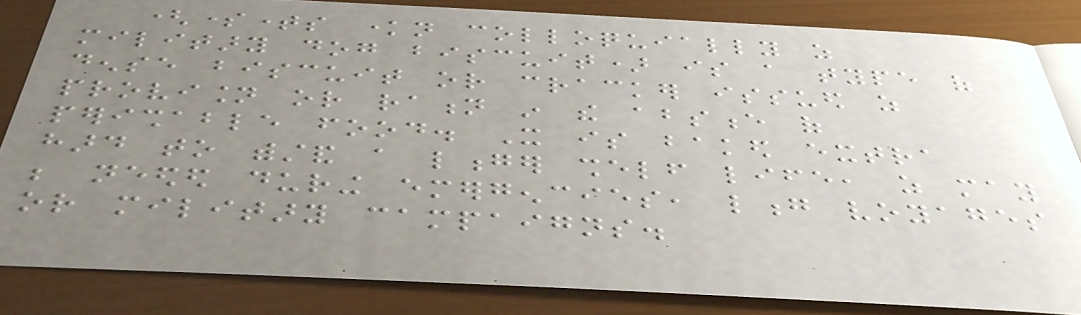(sometimes known colloquially as
military dog biscuit) is a type of
dense biscuit or cracker issued as
provision or ration in the absence of
perishable food. It is baked extra
hard to withstand a longer shelf life, as may
be needed during emergencies, long voyages
or military campaigns.
